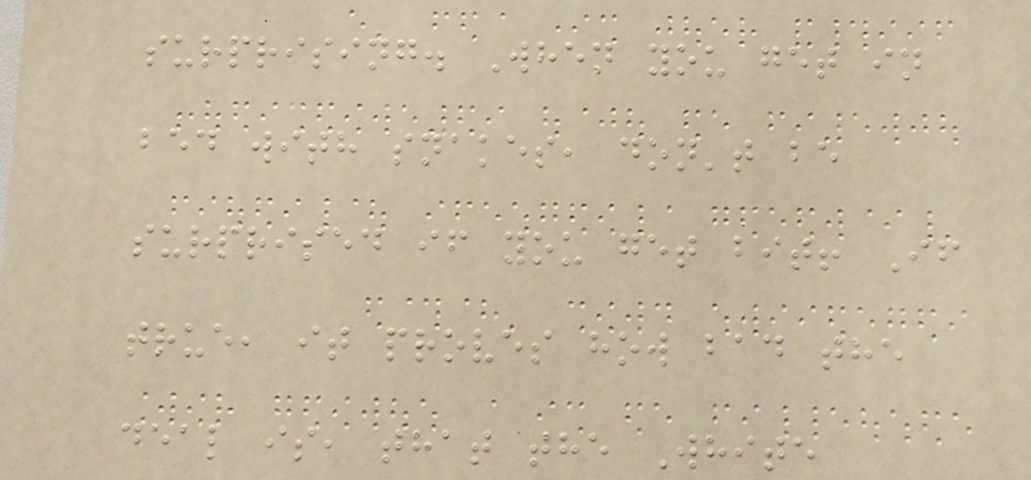surprising. When you get in
bed with snakes, don't be
surprised if you get bit! If
true, it proves how bad the
deal is, that the White
